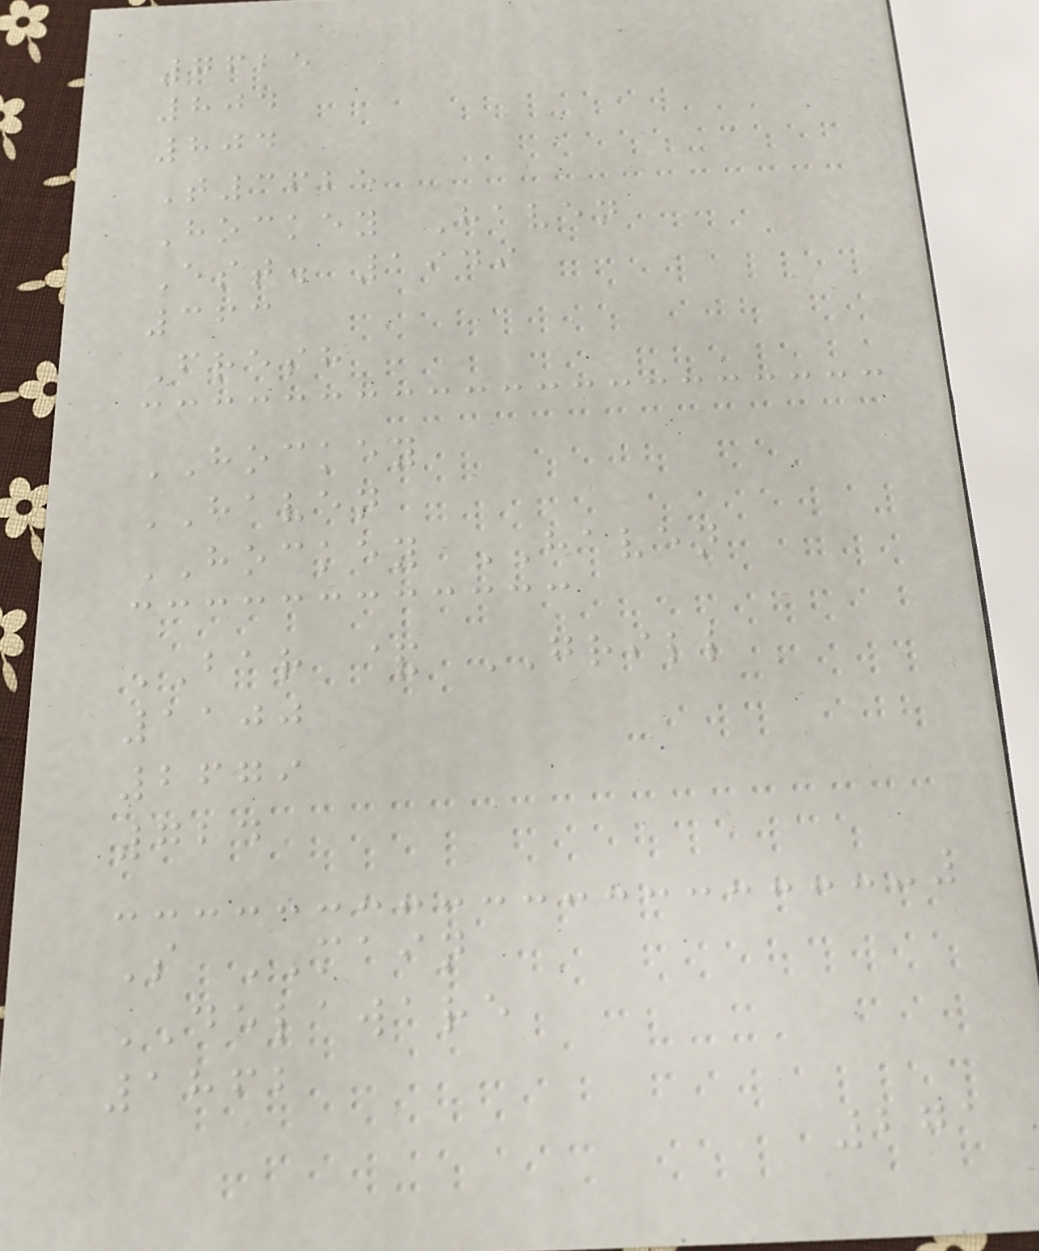7625
804
804
T3625
Hockey Haven
Est. 1949
363
Fresh
HOCKEY
HAVEN
HOCKEY HAVEN
BAR & GRILL
1100
2679
724
S MAIN
DELAWARE
1862
271
